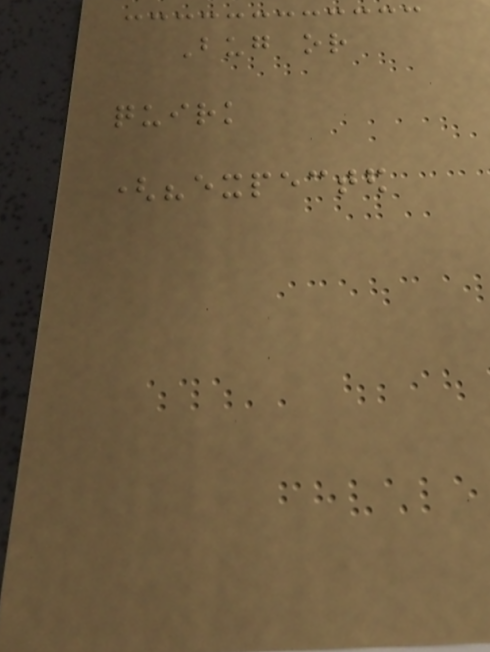Bug or
quirk
("expected
